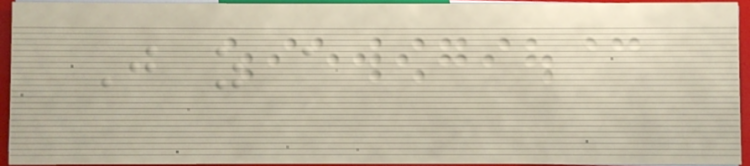Just as a
